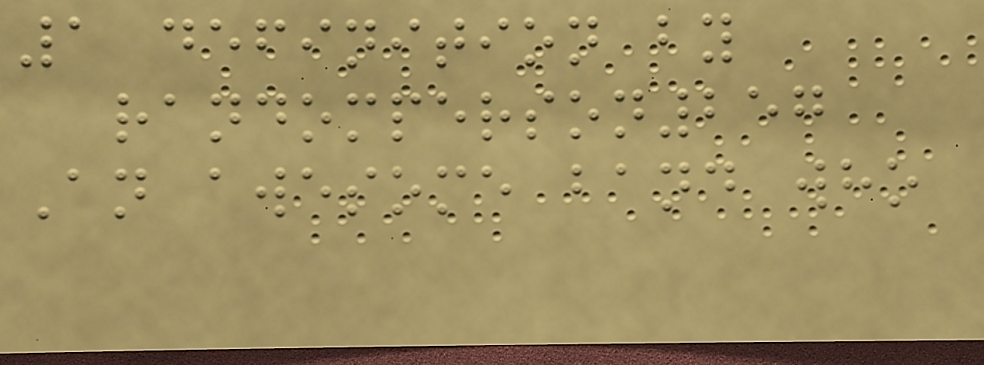1 definition by
randomperson257
An awesome band who
